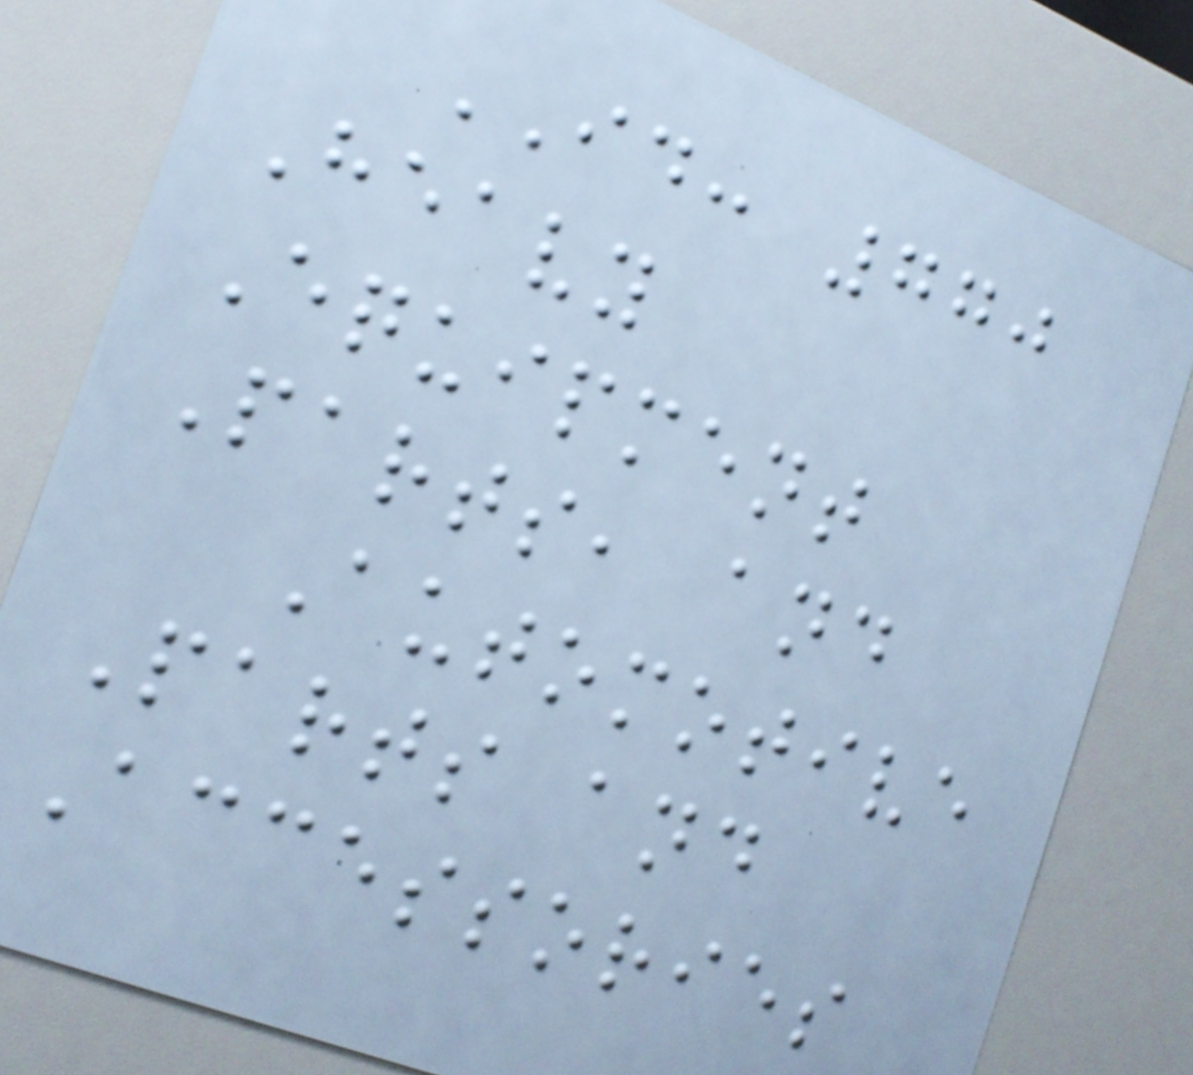ID: 770
Heavy
Equipment
Parts, and
Automotive
Parts and
Accessories
